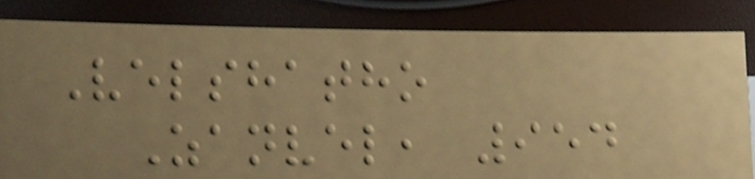Velshatho
Zanvel, 954
